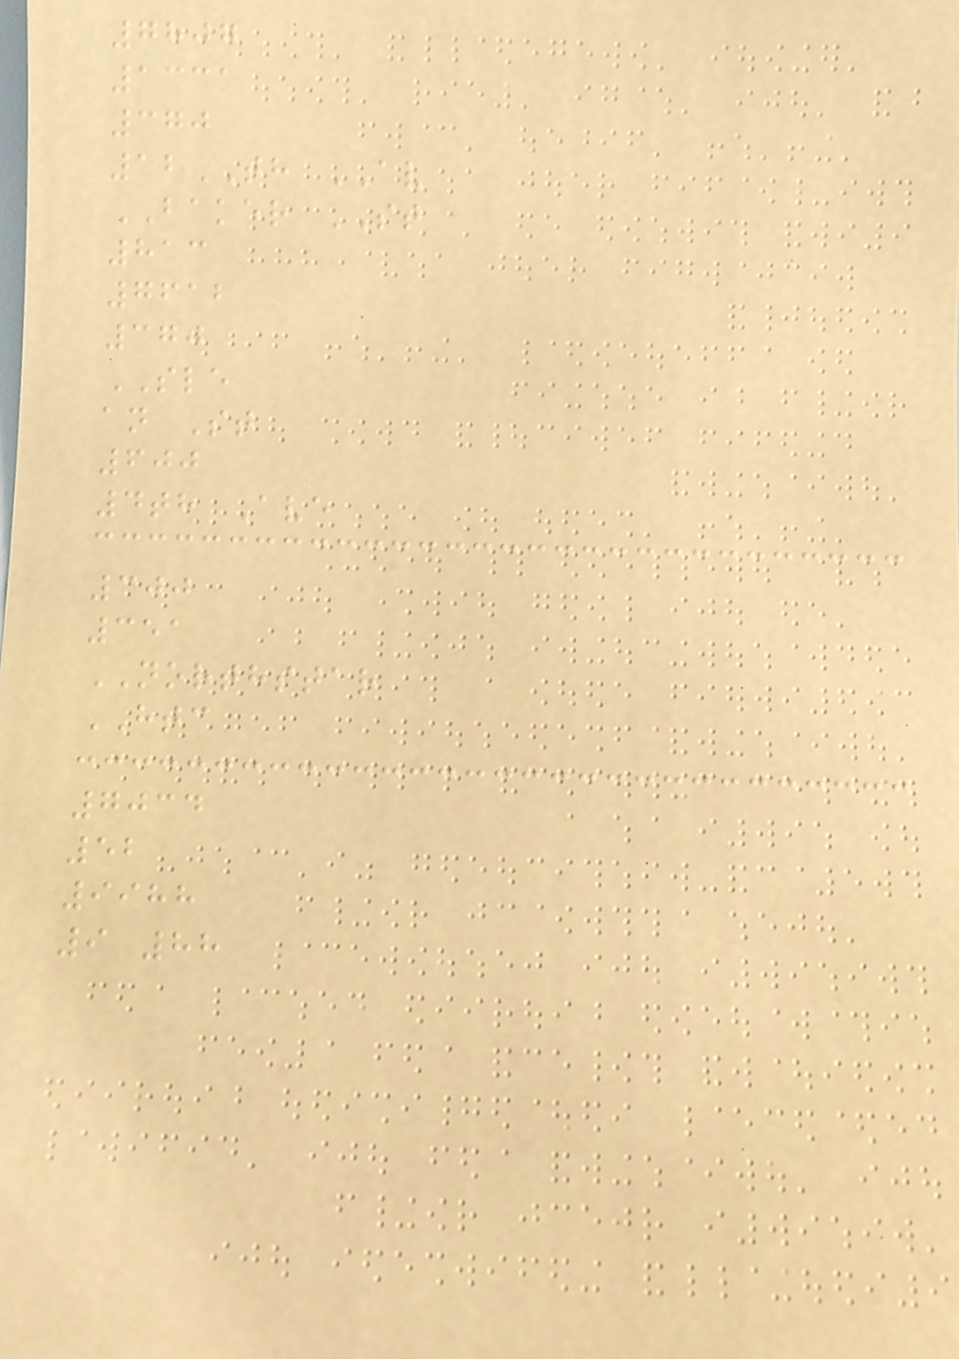7807
1331
370
12TH AV
BAKER ST
813
7612
370
SLE
an St
600
4th Ave
300
351
NORTHSTAR
HTC
7034
52
9988
9 88
